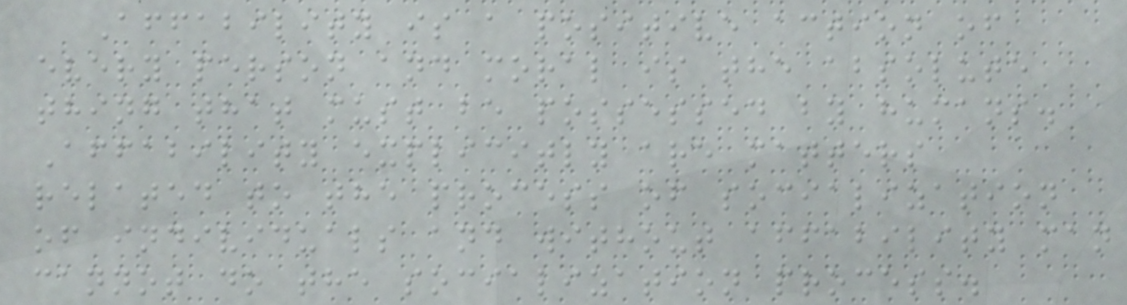Affability is a positive action of
every person and moral is the absolute
thing that must be possessed by humans.
Affability explicitly are matters
related to the process of socialization
of individuals and without affability man
cannot do the socialization process.
